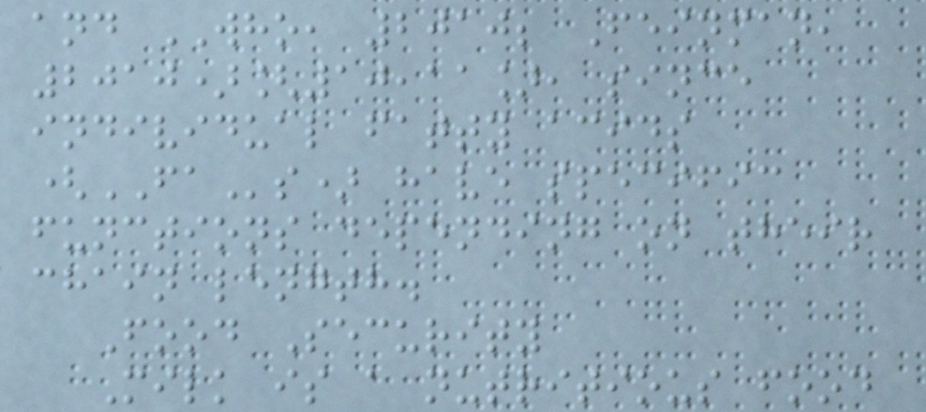and WHO, 2010; Feinman,
2010)[10,11], since
individual fatty acids
(FAs) have specific
functions depending on their
chain length.
Food Security
Milk is a nutritious food
